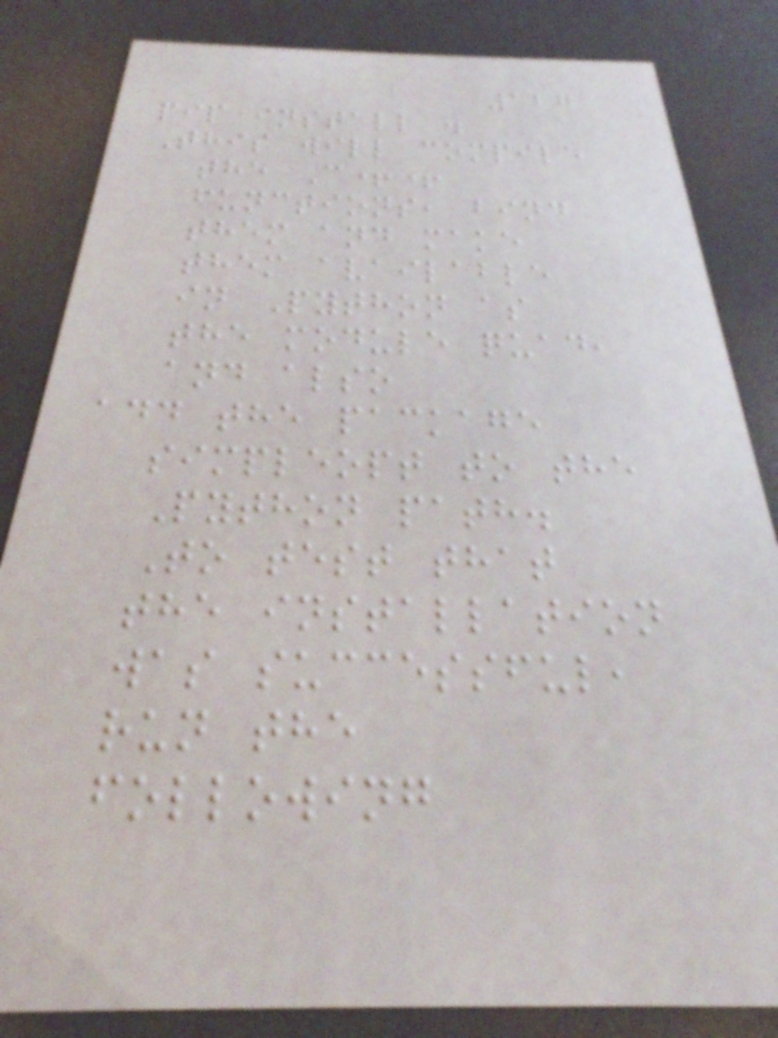127
pip install .
This will compile
the C++
functions, bind
them and make
them available
in Python as
the module quad,
and also
add the package
simpleopt to the
Python path.
To test that
the installation
was successful,
run the
following
